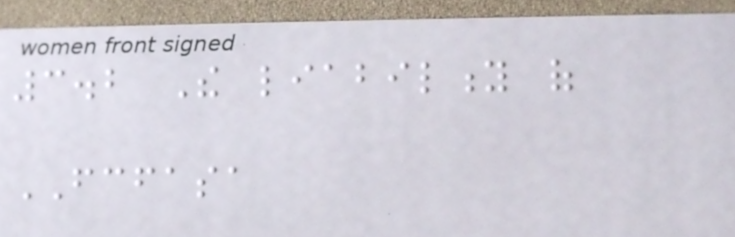3.2 The liability of
FCFASA
